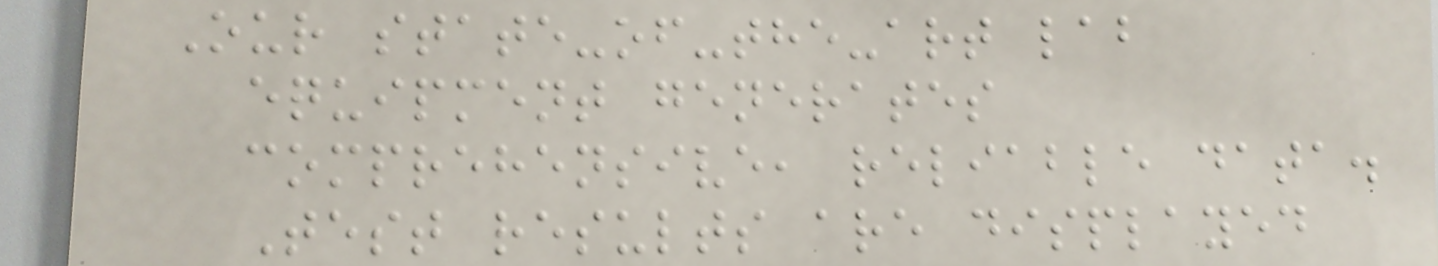Our state-of-the-art lab
equipment generates
comprehensive, reliable data.
Test results are displayed
